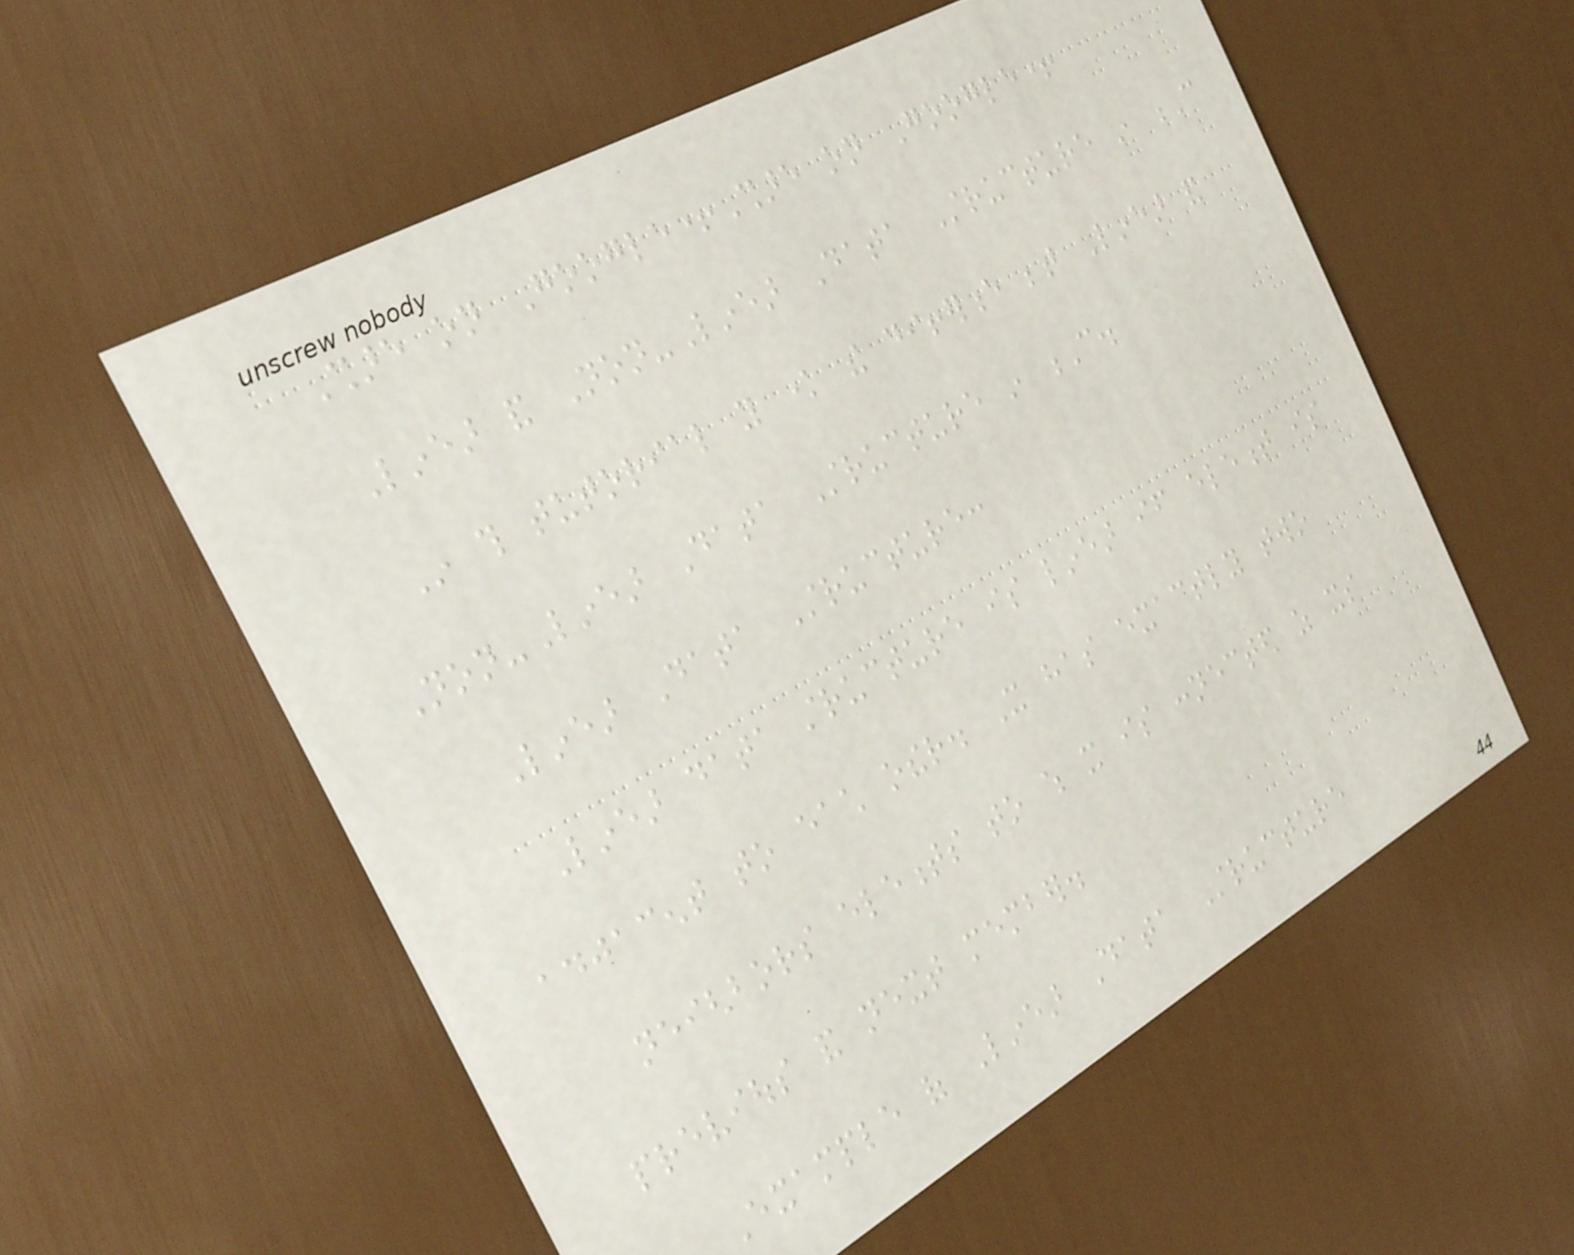Share on Google+Share on Google+
Linear and Non-Linear Data Structure in C
In this tutorial you know the difference between Linear and
Non-Linear Data Structure in C.
Linear Data Structure:
Linear data structure is linear if element is
adjacent to each other. It has exactly two
neighbors elements to which it is connected as its
previous and next member.
Example of Linear Data Structure
